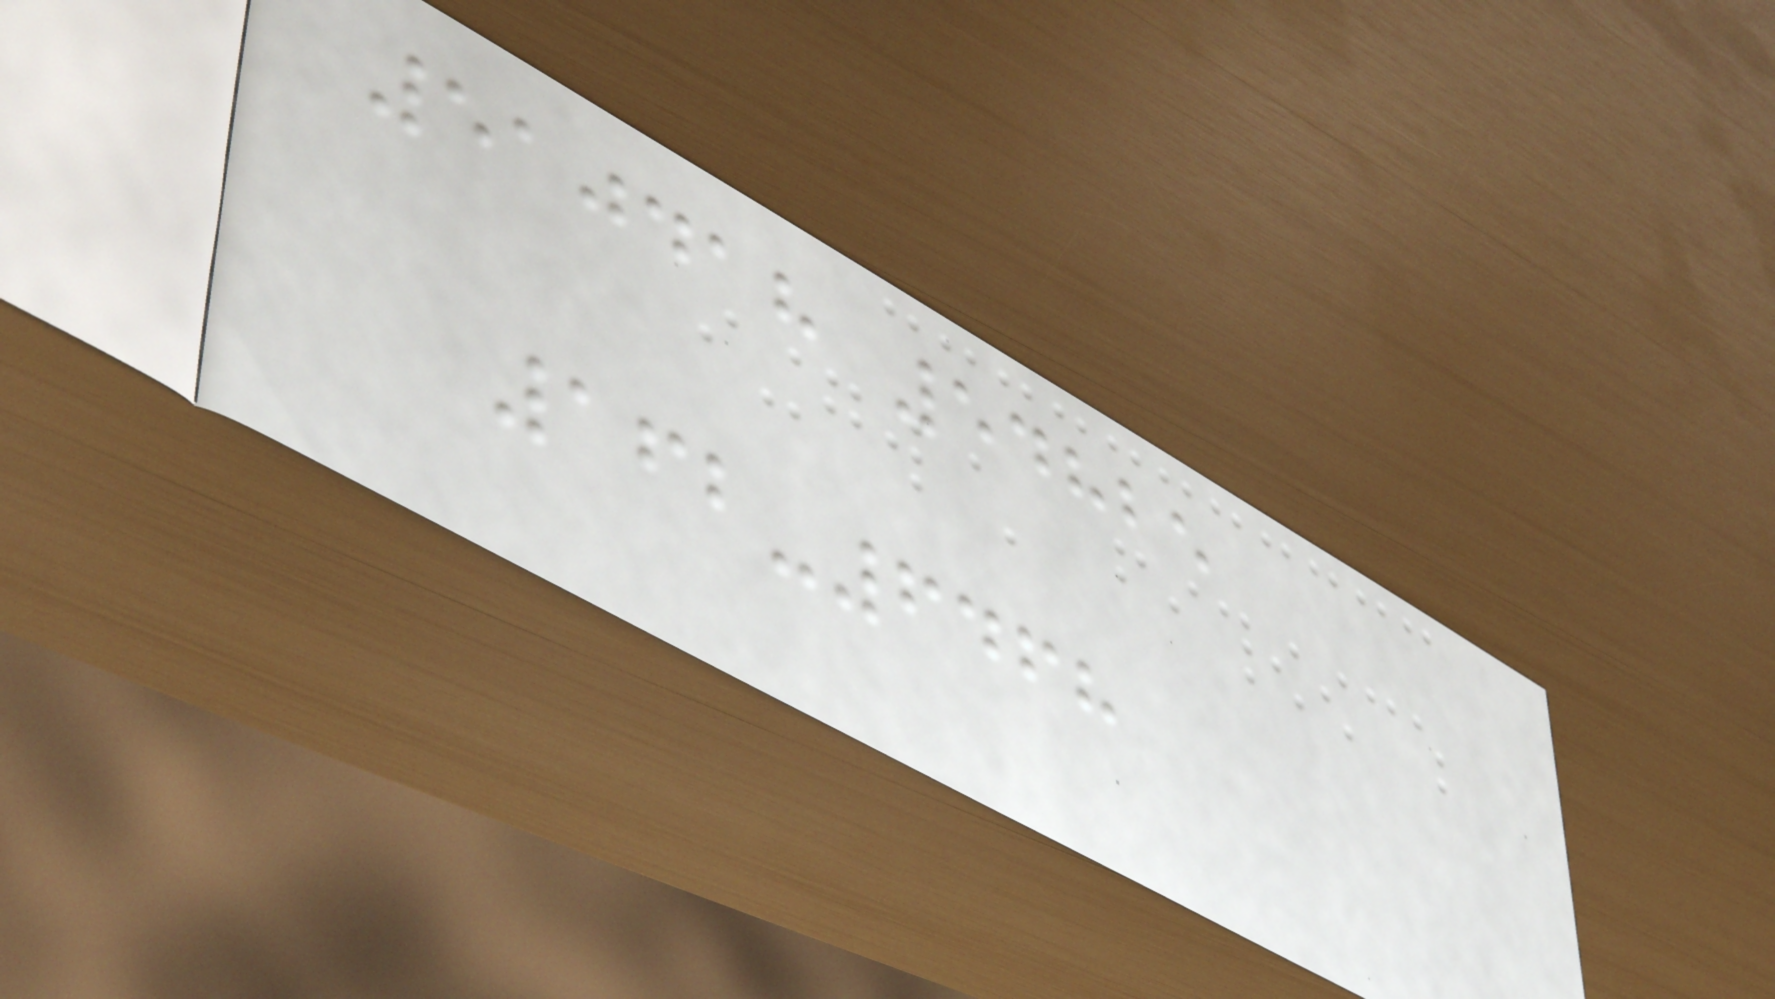510418 54825
162-6468
